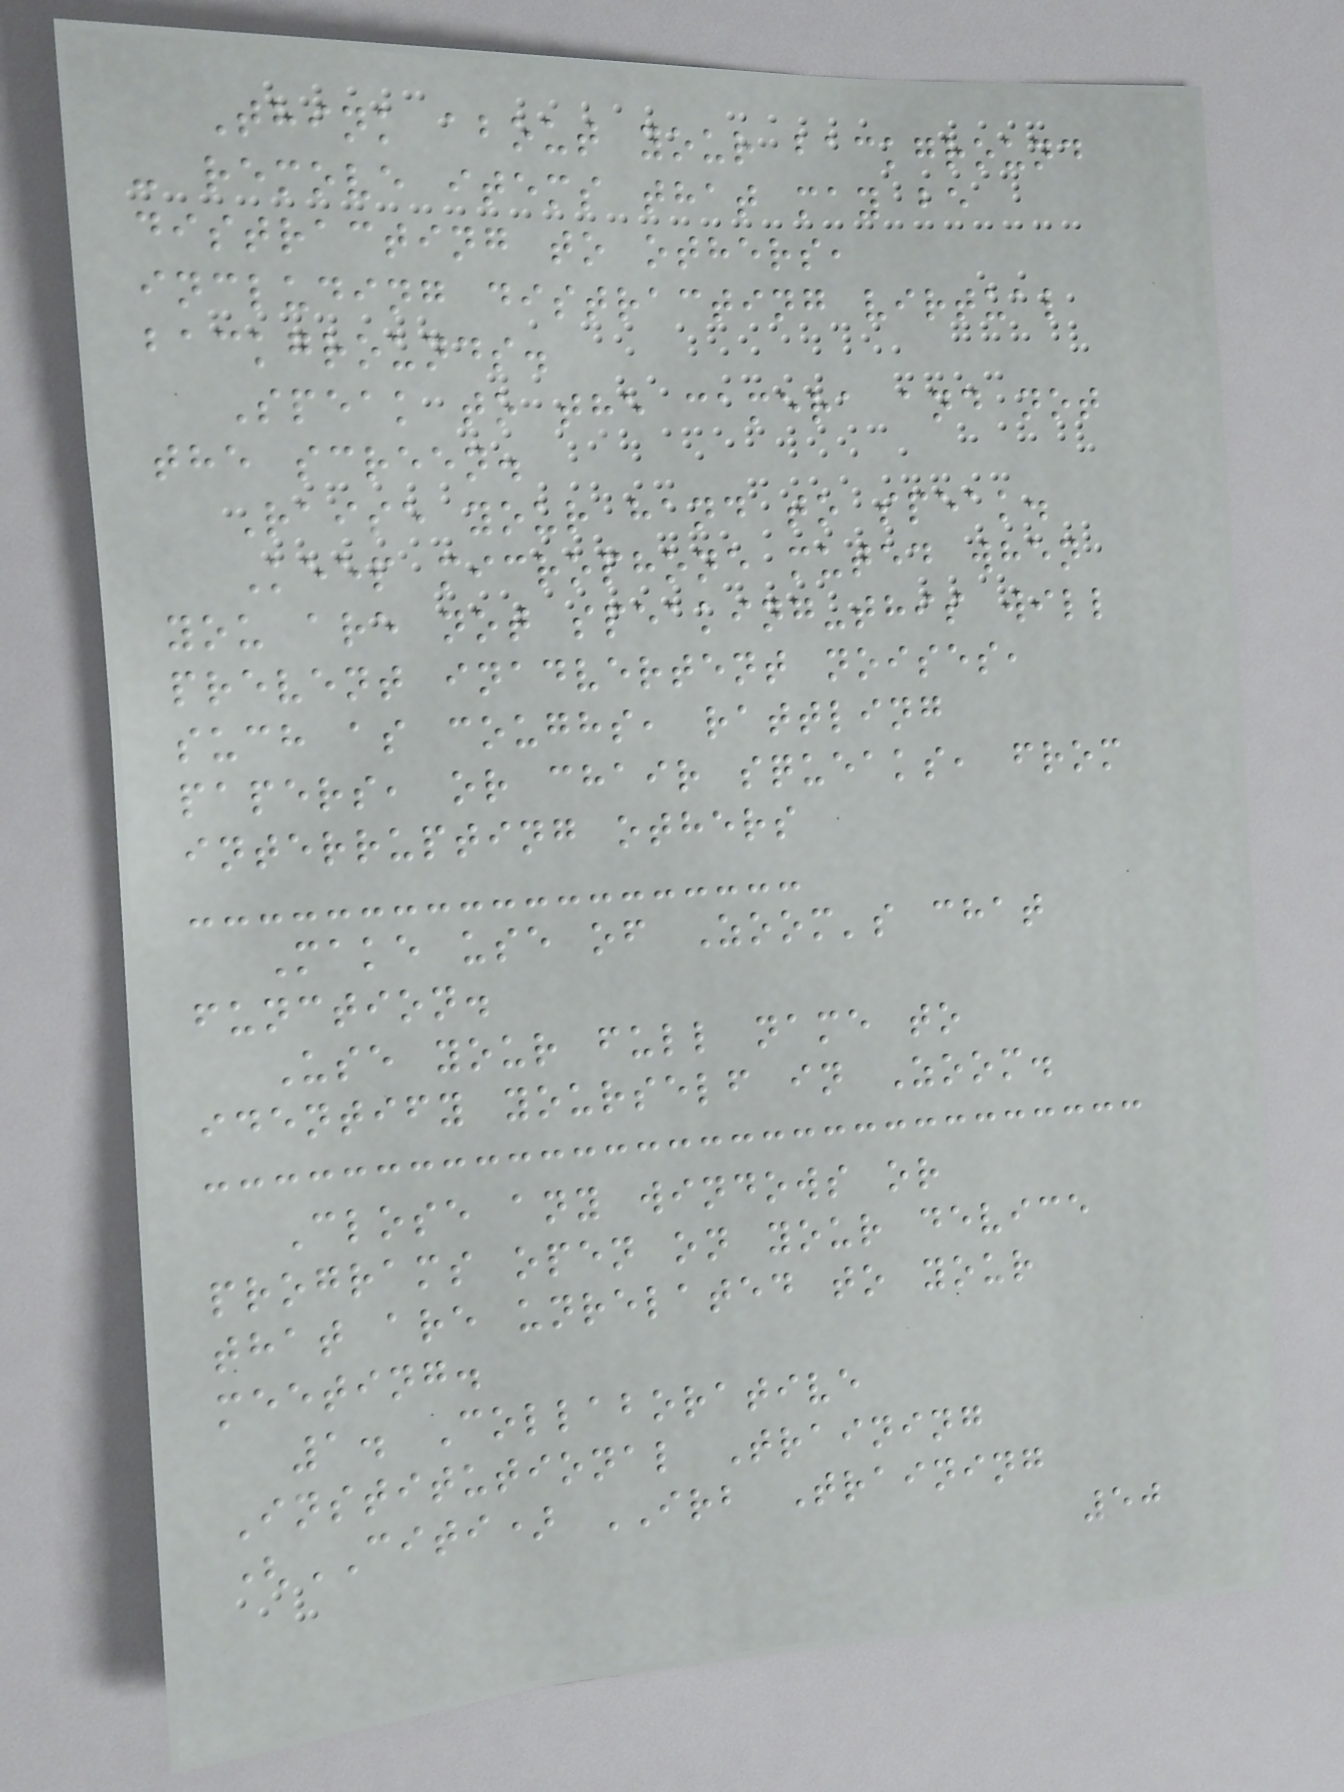Think about your background
- remove items that may be
distracting to others,
including distracting virtual
backgrounds.
Speak to the camera and not
the screen.
Raise your hand to speak.
Keep microphone muted when
you are not speaking-this will
prevent inadvertent noises,
such as coughs, rattling
papers, or chair squeaks, from
interrupting others
Make use of Zoom's chat
function.
Use your full name to
identify yourself in Zoom.
Close any windows or
programs open on your device
that are unrelated to your
meeting.
1. Collaborative
Institutional Training
(CITI) IRB Training
50
